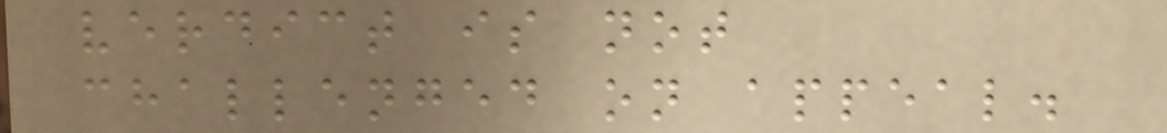verdict is not
challenged on appeal.
